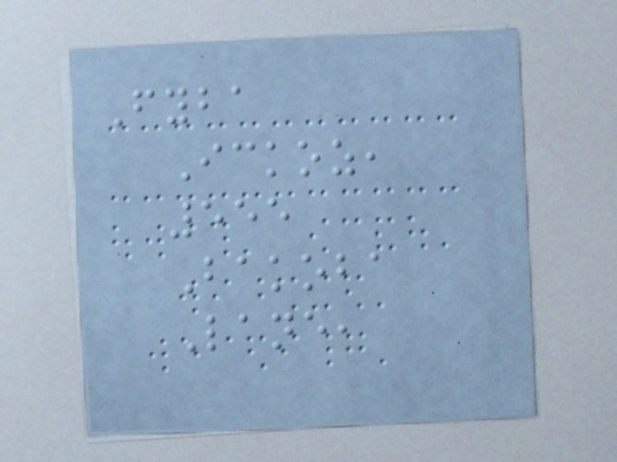Fyba
Ickoz,
555
Bakoba
Lane,
